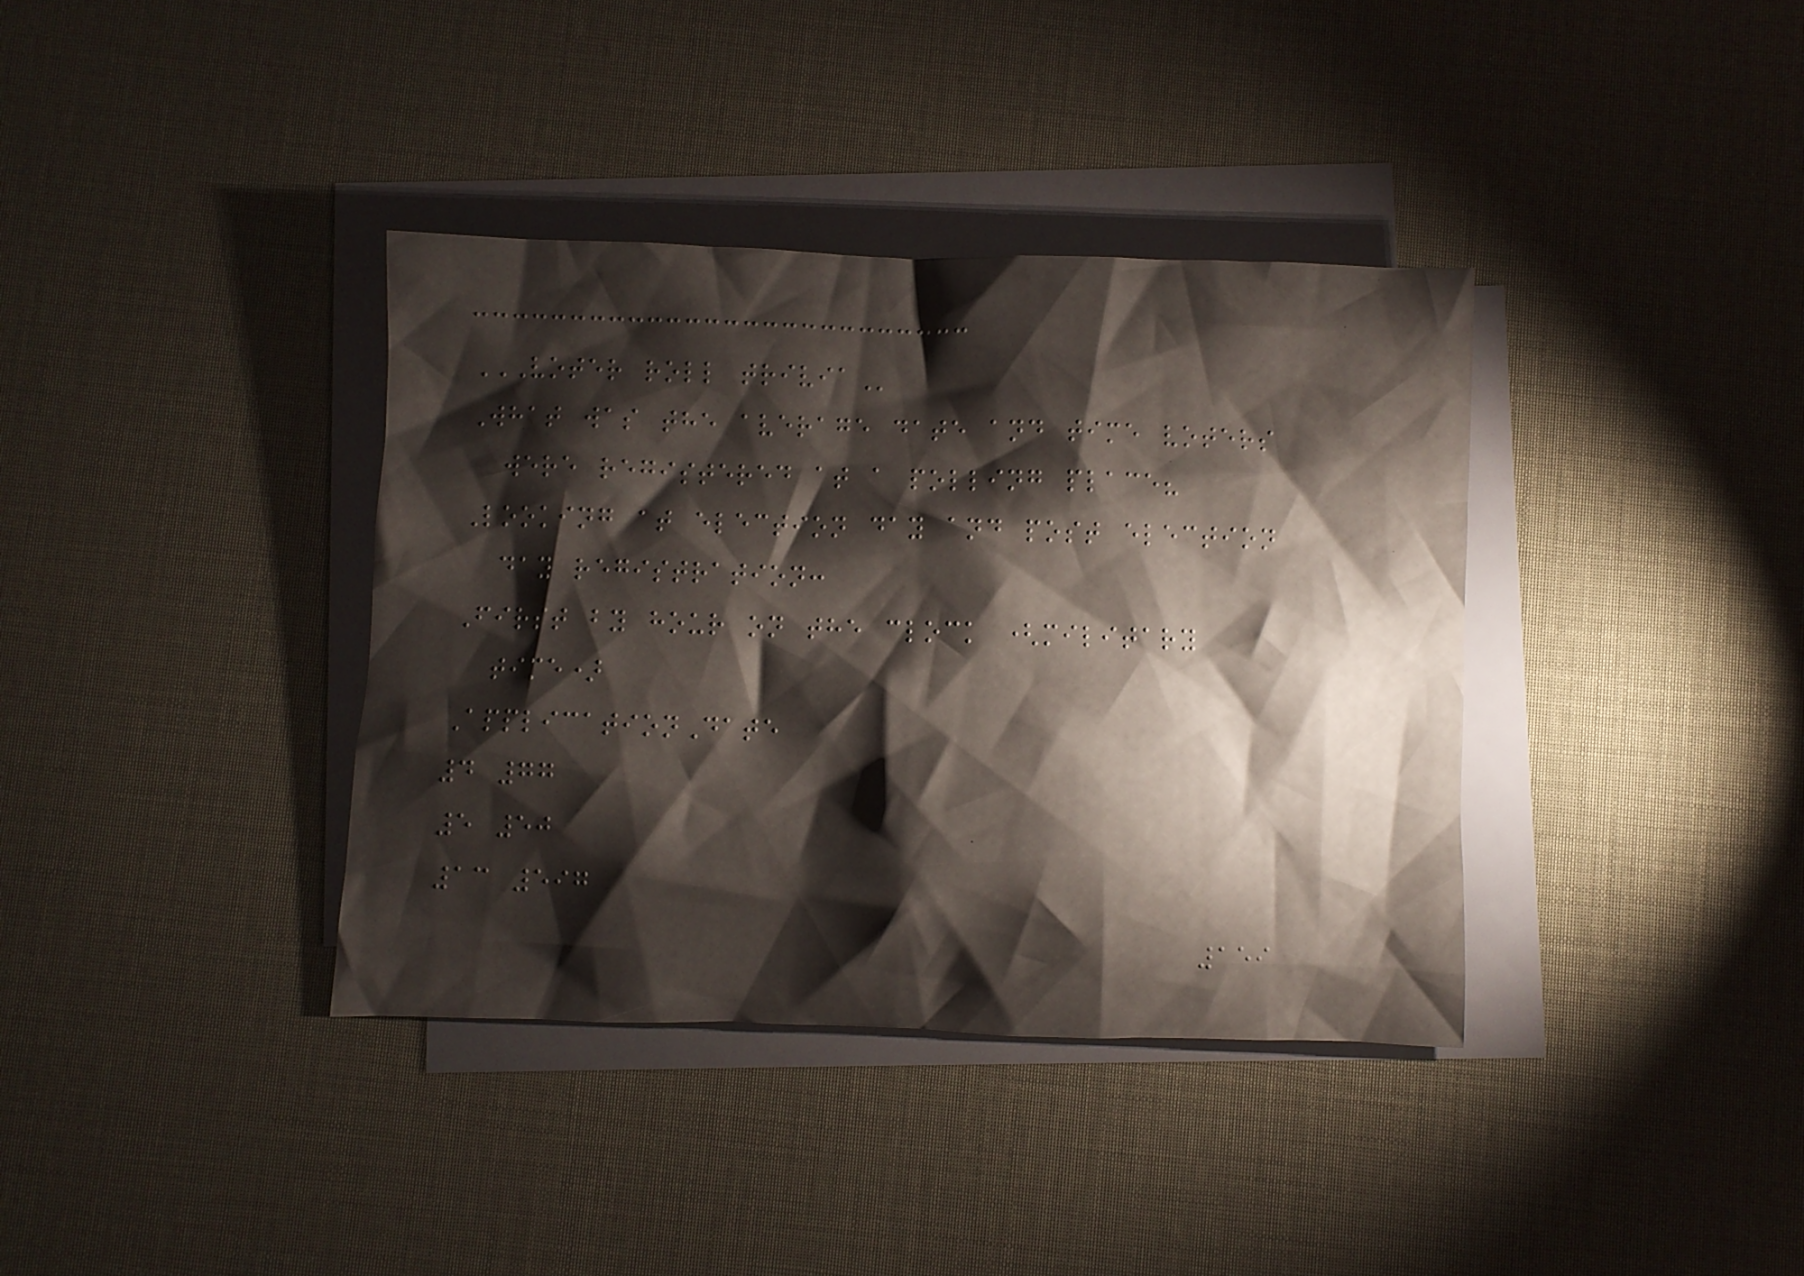VOTER ROLL TRIVIA
What was the average date and time voters
were registered at a polling place?
Looking at election day and post election
day registration:
First by hour on the clock (military
time)
ApplicationDate
4 77
5 50
13 597
159
